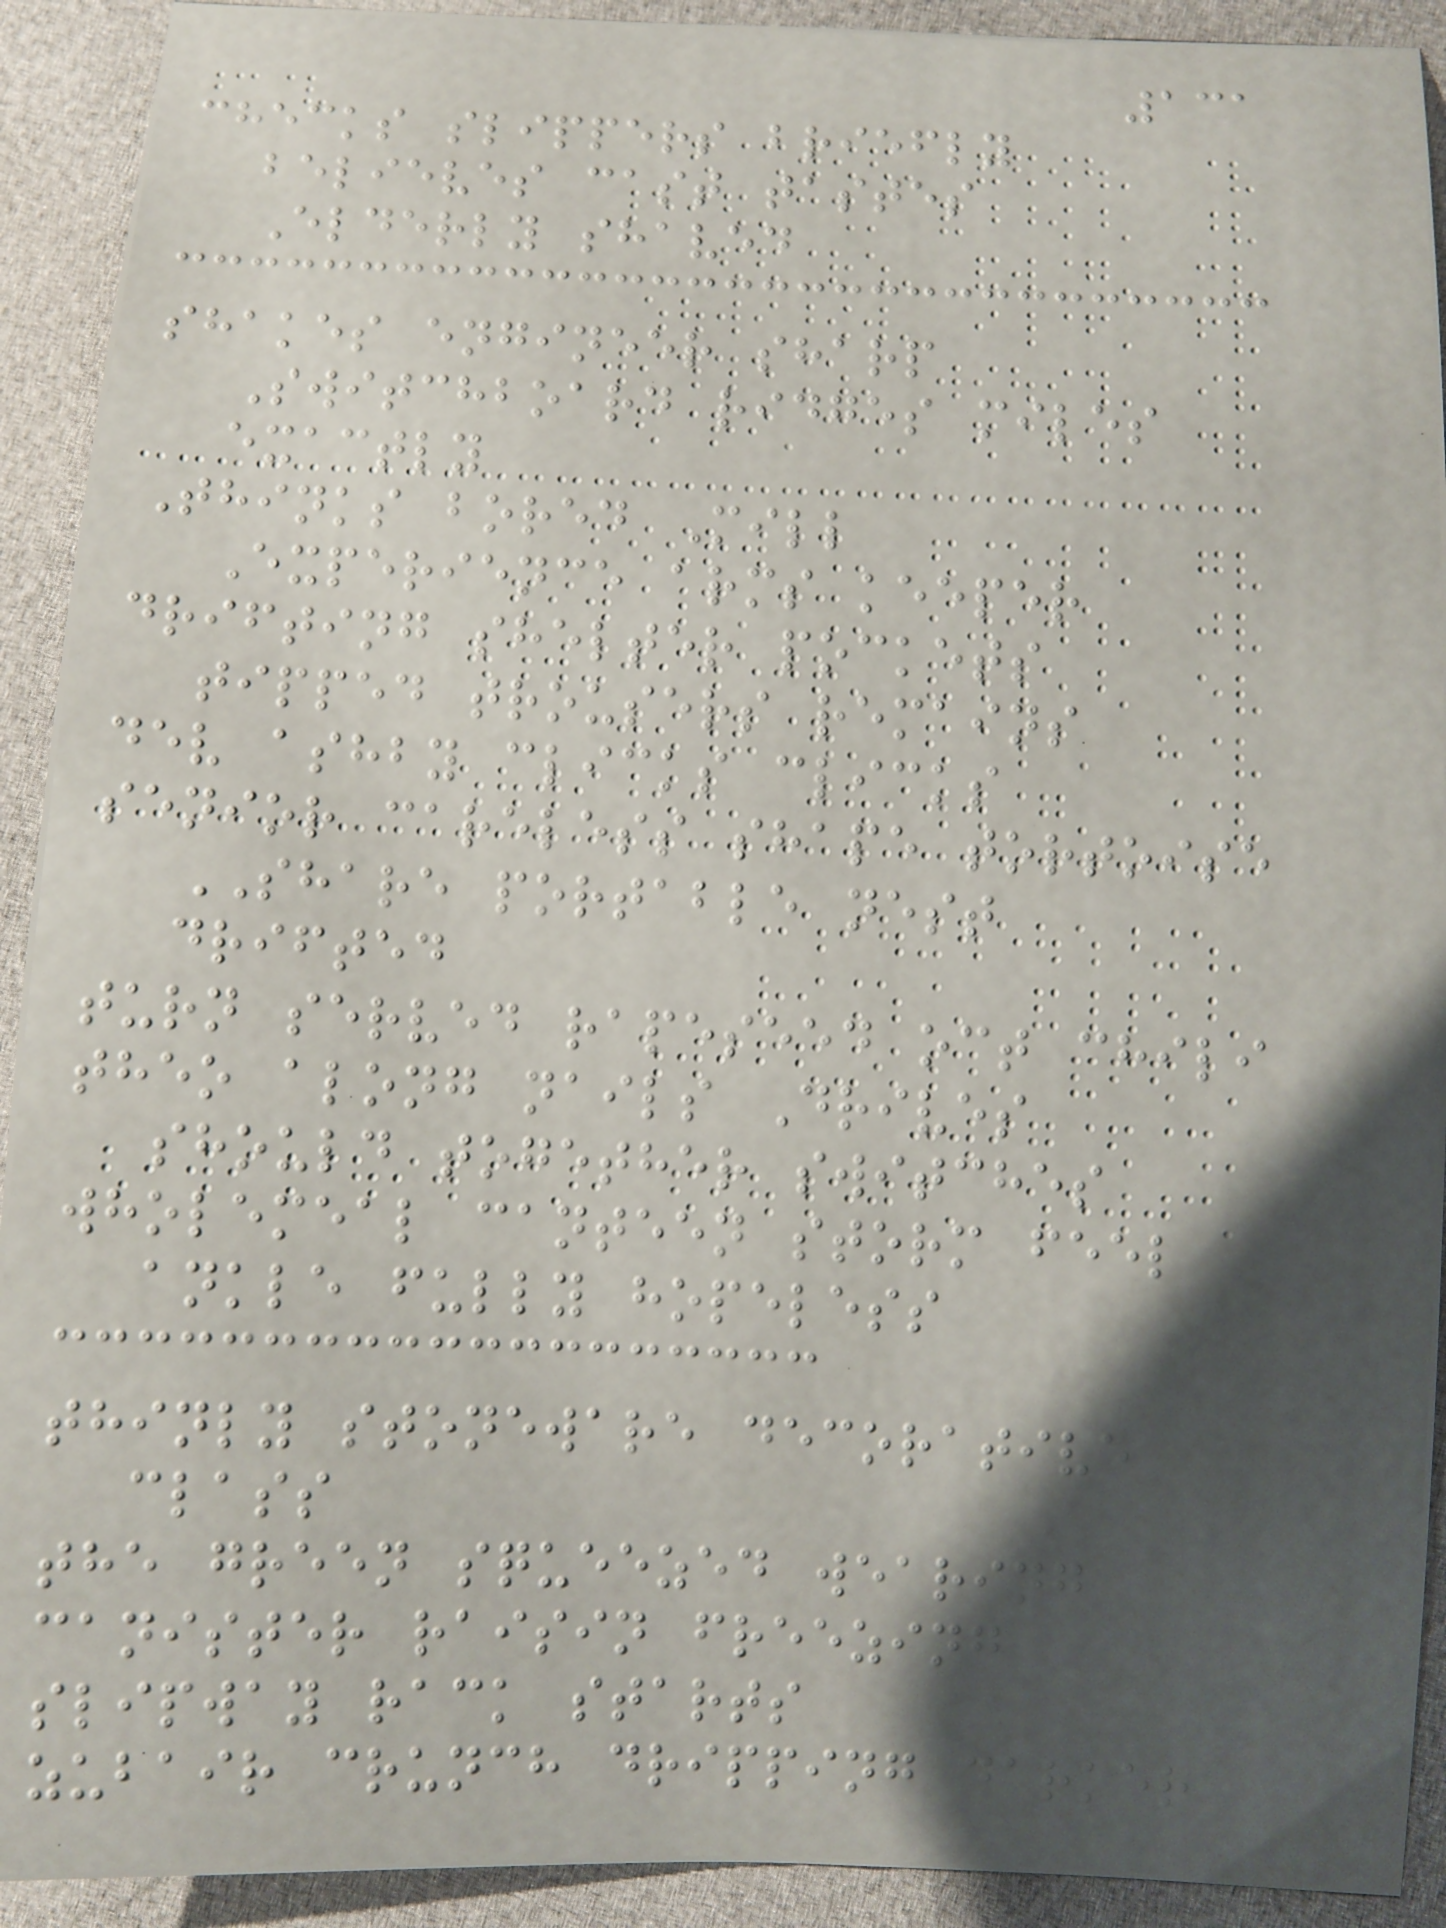131
checks slippers briefly
believes cast tastes
Elderly shaved
shakes engineer sharp
Switchboard ridges miles
exactly
Thinks bored Mill
Experience arms keeper
drifting shelter pockets
tipped trousers remains
dev ashby clicks clicks
senior careless shape tortoise
SHARE portable nest
drifted
turn served rapeseed oct chili
theo along nails Drives
should together switches
wholemeal canteen storm feel
ankle fully hopeless
thinly stoneware decorative
class
the green squeezed wearing
canister raisin freezing
slipway rack starts
zubair crunch dripping darker
